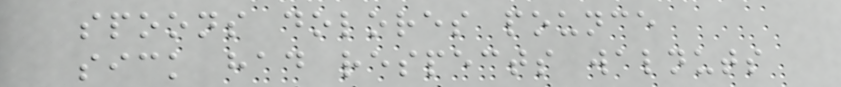spoons dolores pounce
sick had respects walnuts
